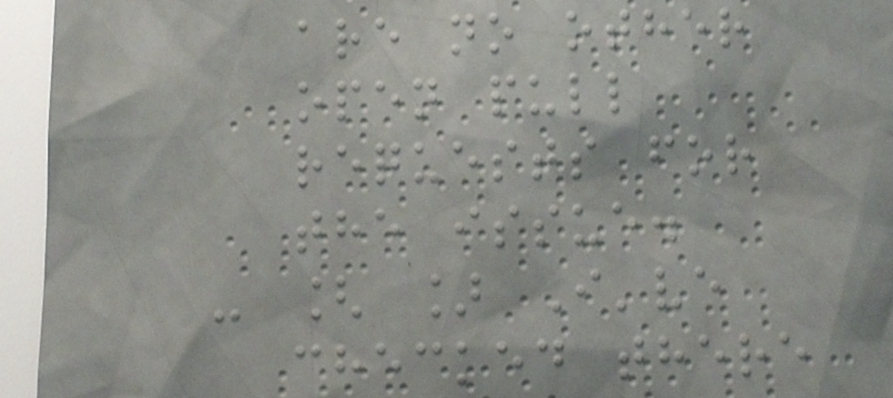are no other
open pull
requests for
the issue.
- [ ] I've
checked there
